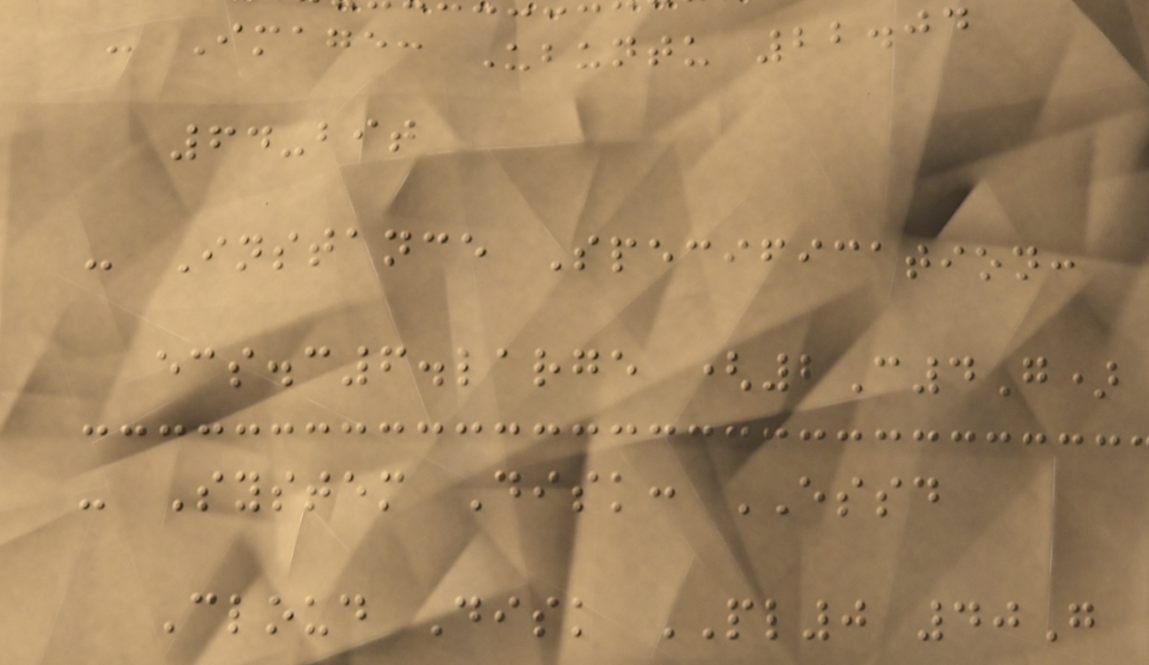- Image: Ubuntu 22.04
64-bit
- Instance Specification:
ecs.c6.large (2C4G)
- System Disk: ESSD
Cloud Disk PL0 40G
